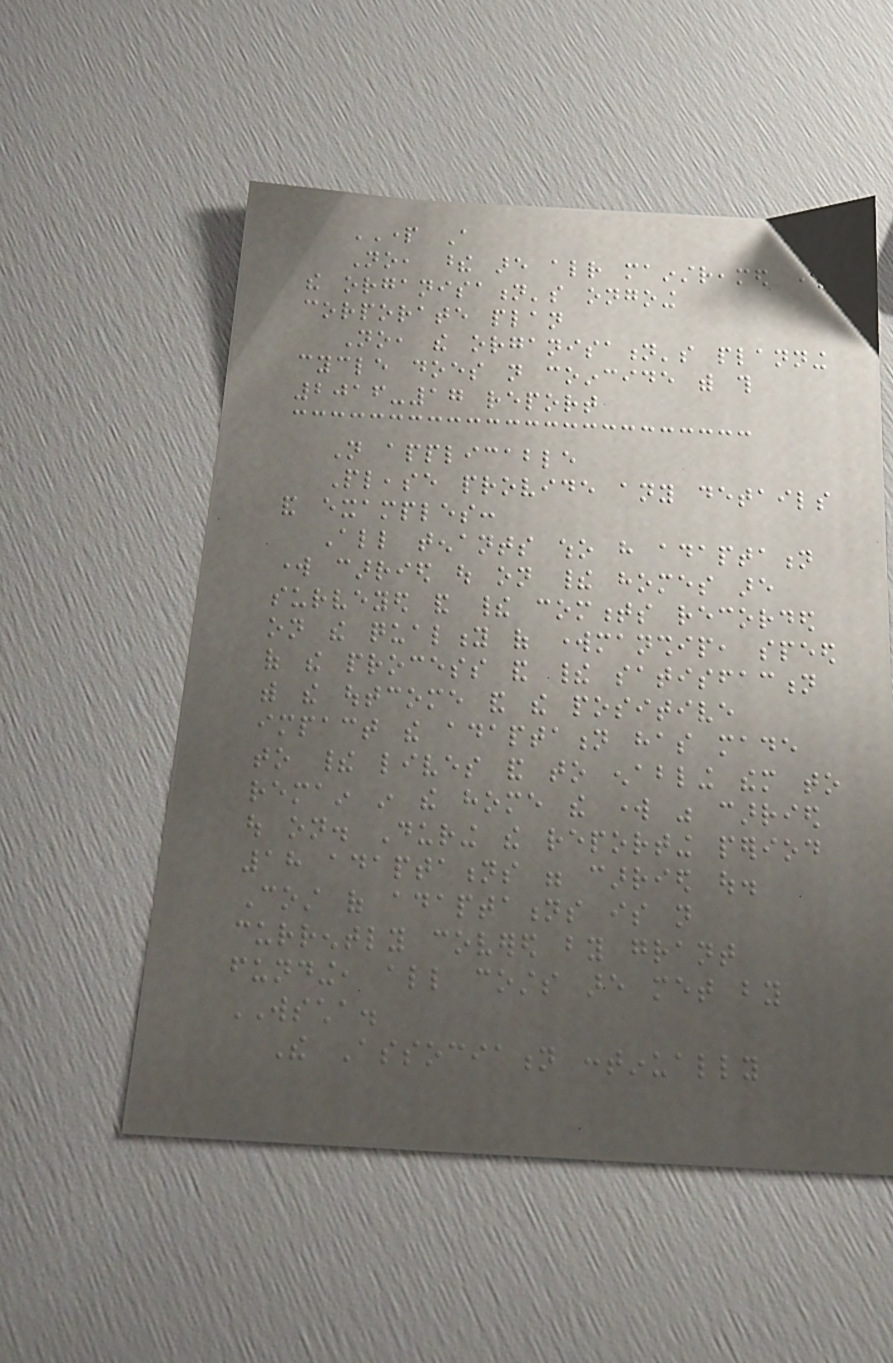PART A
No, these are already mainstreamed through
the organisation's ongoing
corporate plan
No, the organisation's planning
cycle does not coincide with this
2016-17 report
Not applicable
Please provide any details
and examples:
All tenants who have adaptation
work carried out on their homes are
surveyed and their comments recorded
on the quality of workmanship, speed
of the process and their satisfaction
with the outcome and the positive
impact the adaptation has made
to their lives and to enabling them to
remain in the home the work was carried
out on. During the reporting period
18 adaptations were carried out.
Cost of adaptations is not
currently covered by grant
funding, all costs are met by
WSCHA.
The Association continually
